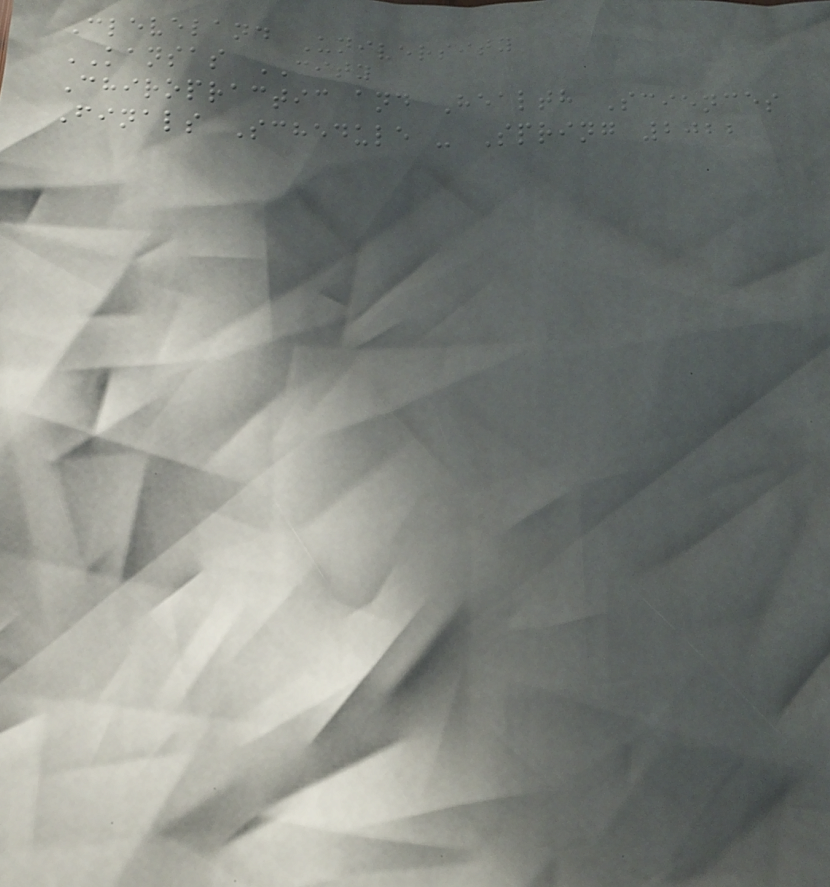Cleveland University
KANSAS CITY
Chiropractic and Health Sciences
Finals Schedule - Spring 2022
